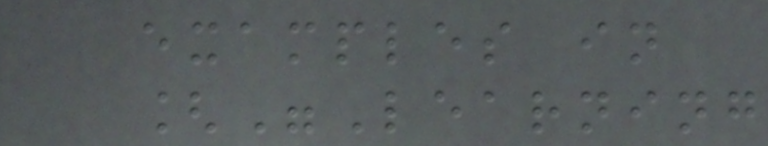examples in
["Learning
